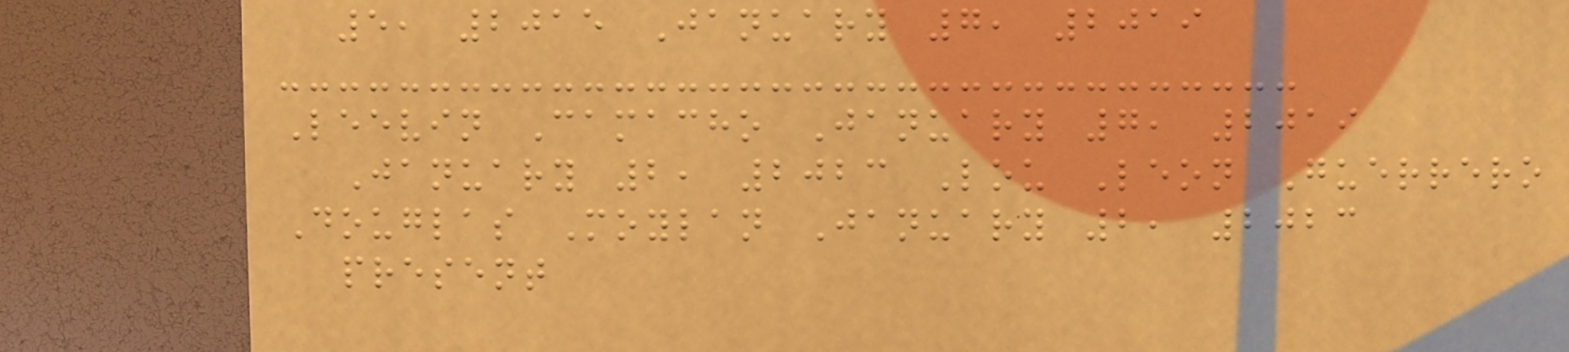5, 2015 January 7, 2019
Leevin Camacho January 7, 2019
January 2, 2023 Lou Leon Guerrero
Douglas Moylan January 2, 2023
present
